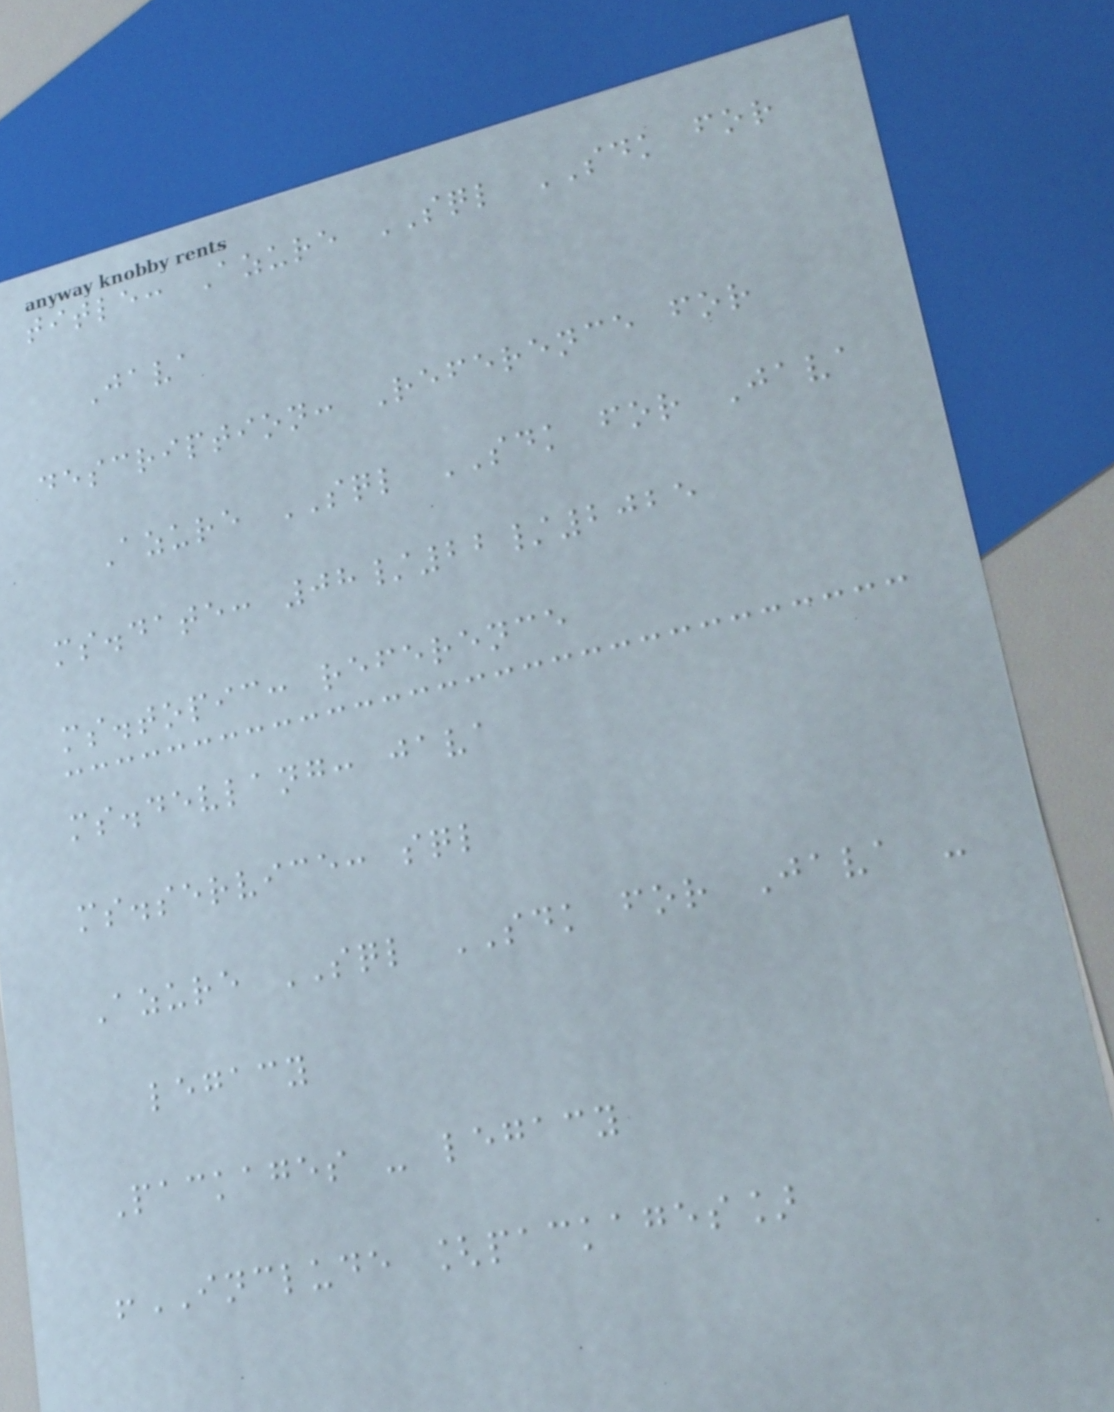title: Azure SQL SDK for
Java
description: Reference for
Azure SQL SDK for Java
ms.date: 08/22/2025
ms.topic: reference
ms.devlang: java
ms.service: sql
Azure SQL SDK for Java -
legacy
Packages - legacy
!INCLUDE [packages]
